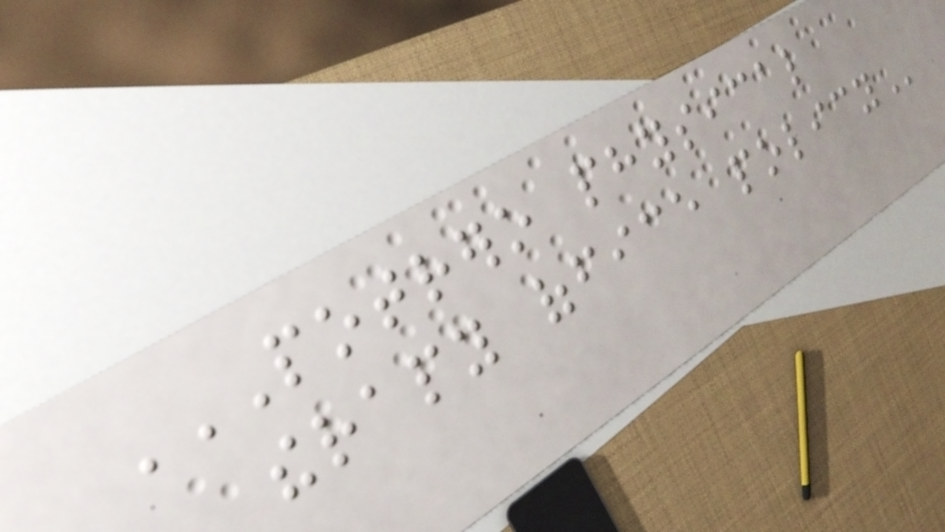POTRERO PHYSICAL
THERAPY OFFICE POLICY
